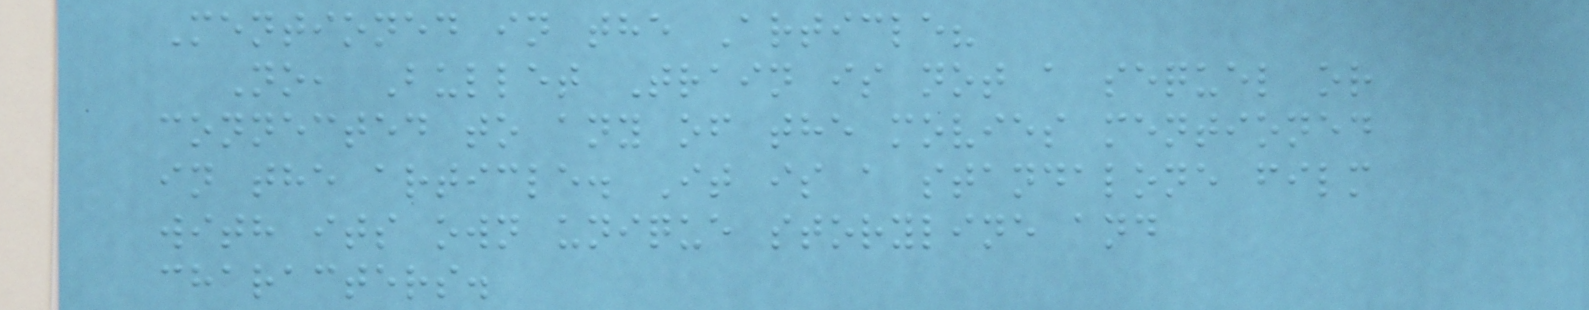Mentioned in the Article?
No, Bullet Train is not a sequel or
connected to any of the movies mentioned
in the article. It is a standalone film
with its own unique storyline and
characters.
